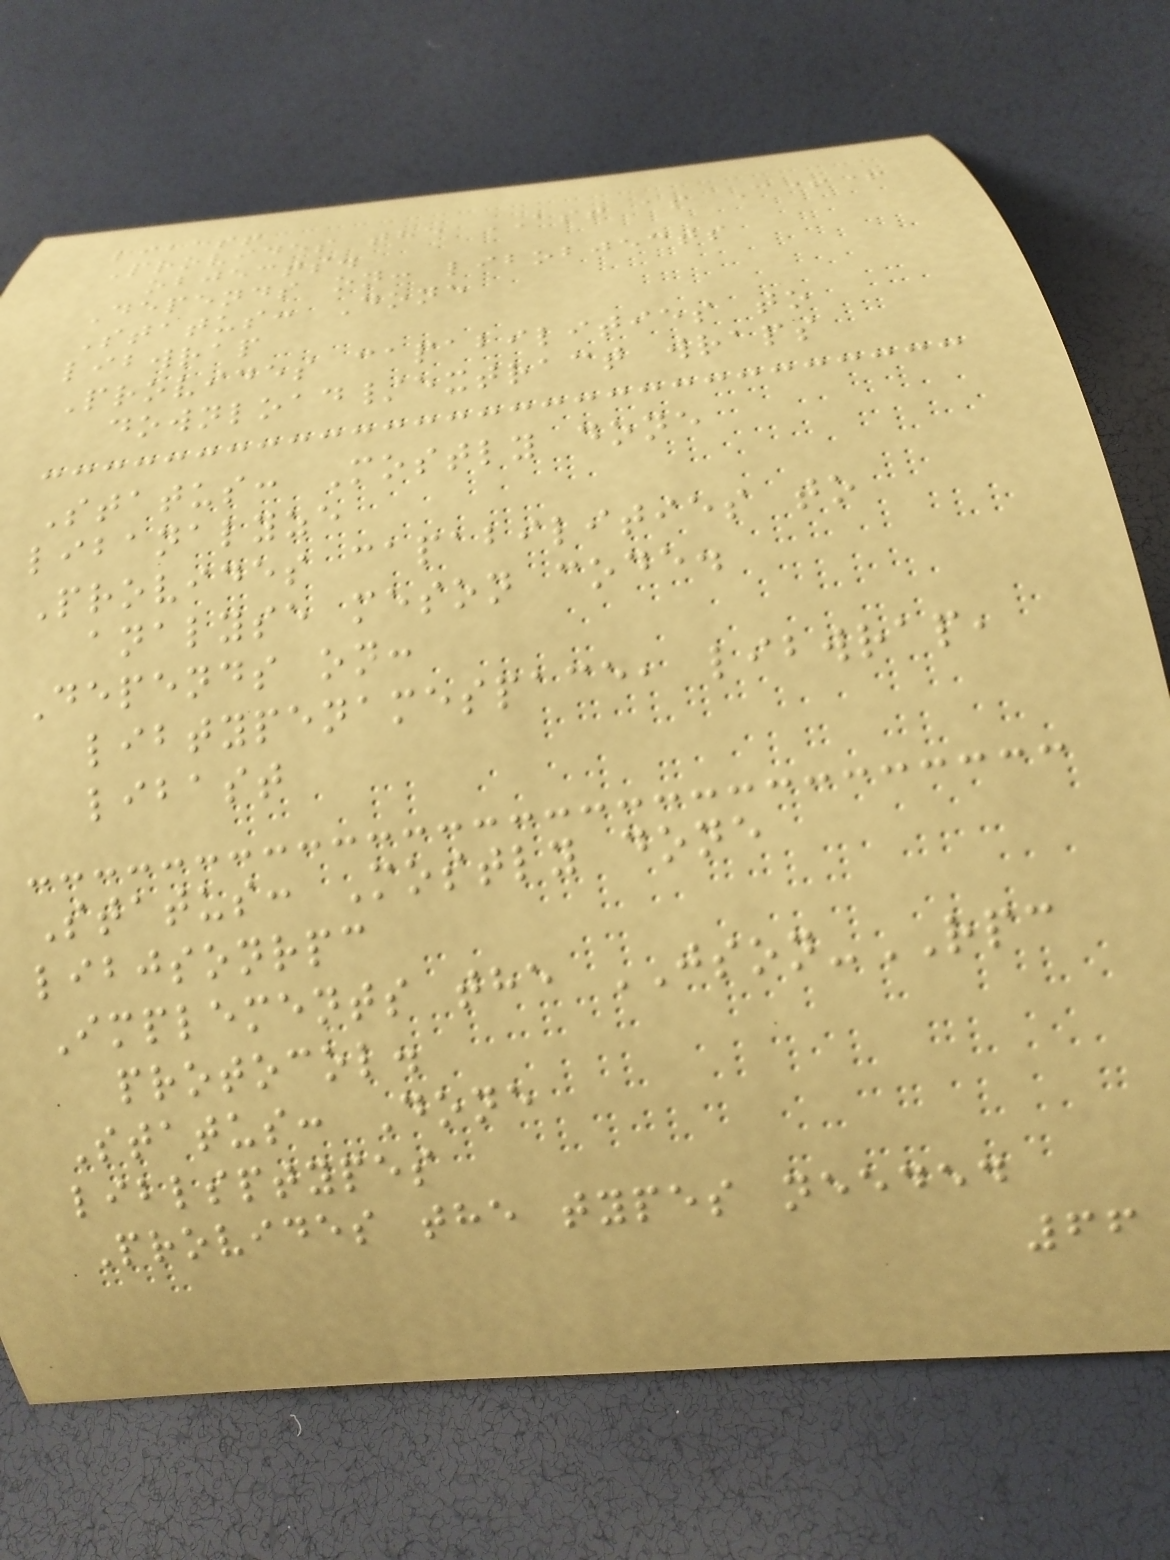libast
Provides the AST as C++
objects.
Depends on: libobjects
Status: Done
libwrap
Provides capabilities to
download/extract wraps
Status: Mostly done
libanalyze
Provides capabilities to
analyse meson code.
Depends on:
libtypenamespace, libwrap,
libast
Status: Mostly done
libjsonrpc
Implements the JSON-RPC
protocol.
Status: Done
liblsptypes
Provides the types needed
66
